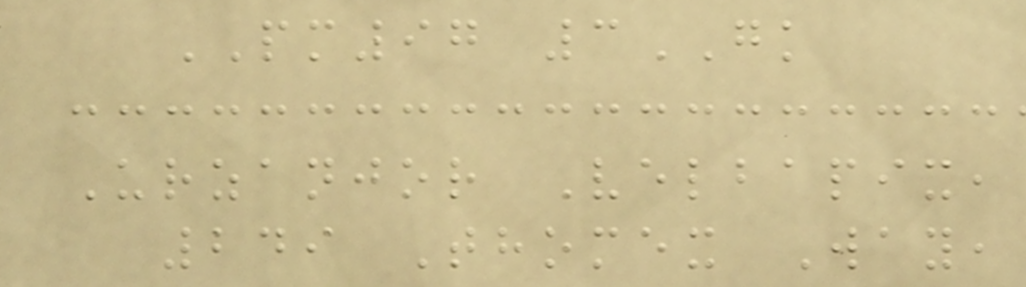PM97 3GK
Urzanjor Velbapix,
249 Thomex Way,
